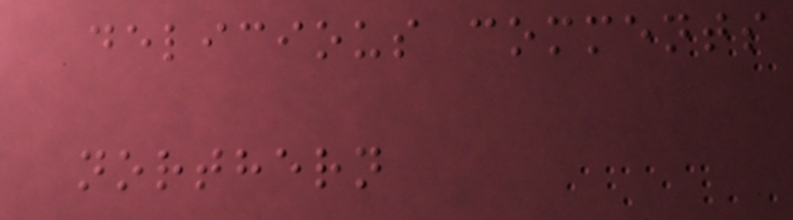delicious comments
northern
